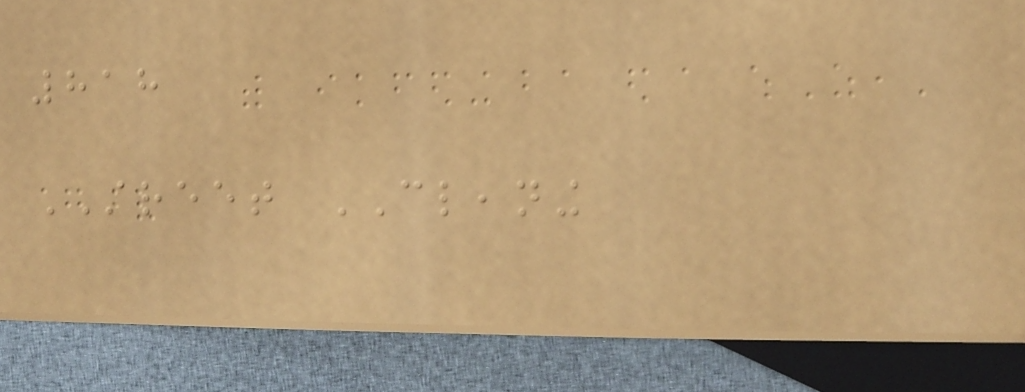818
STREET CLEANING
